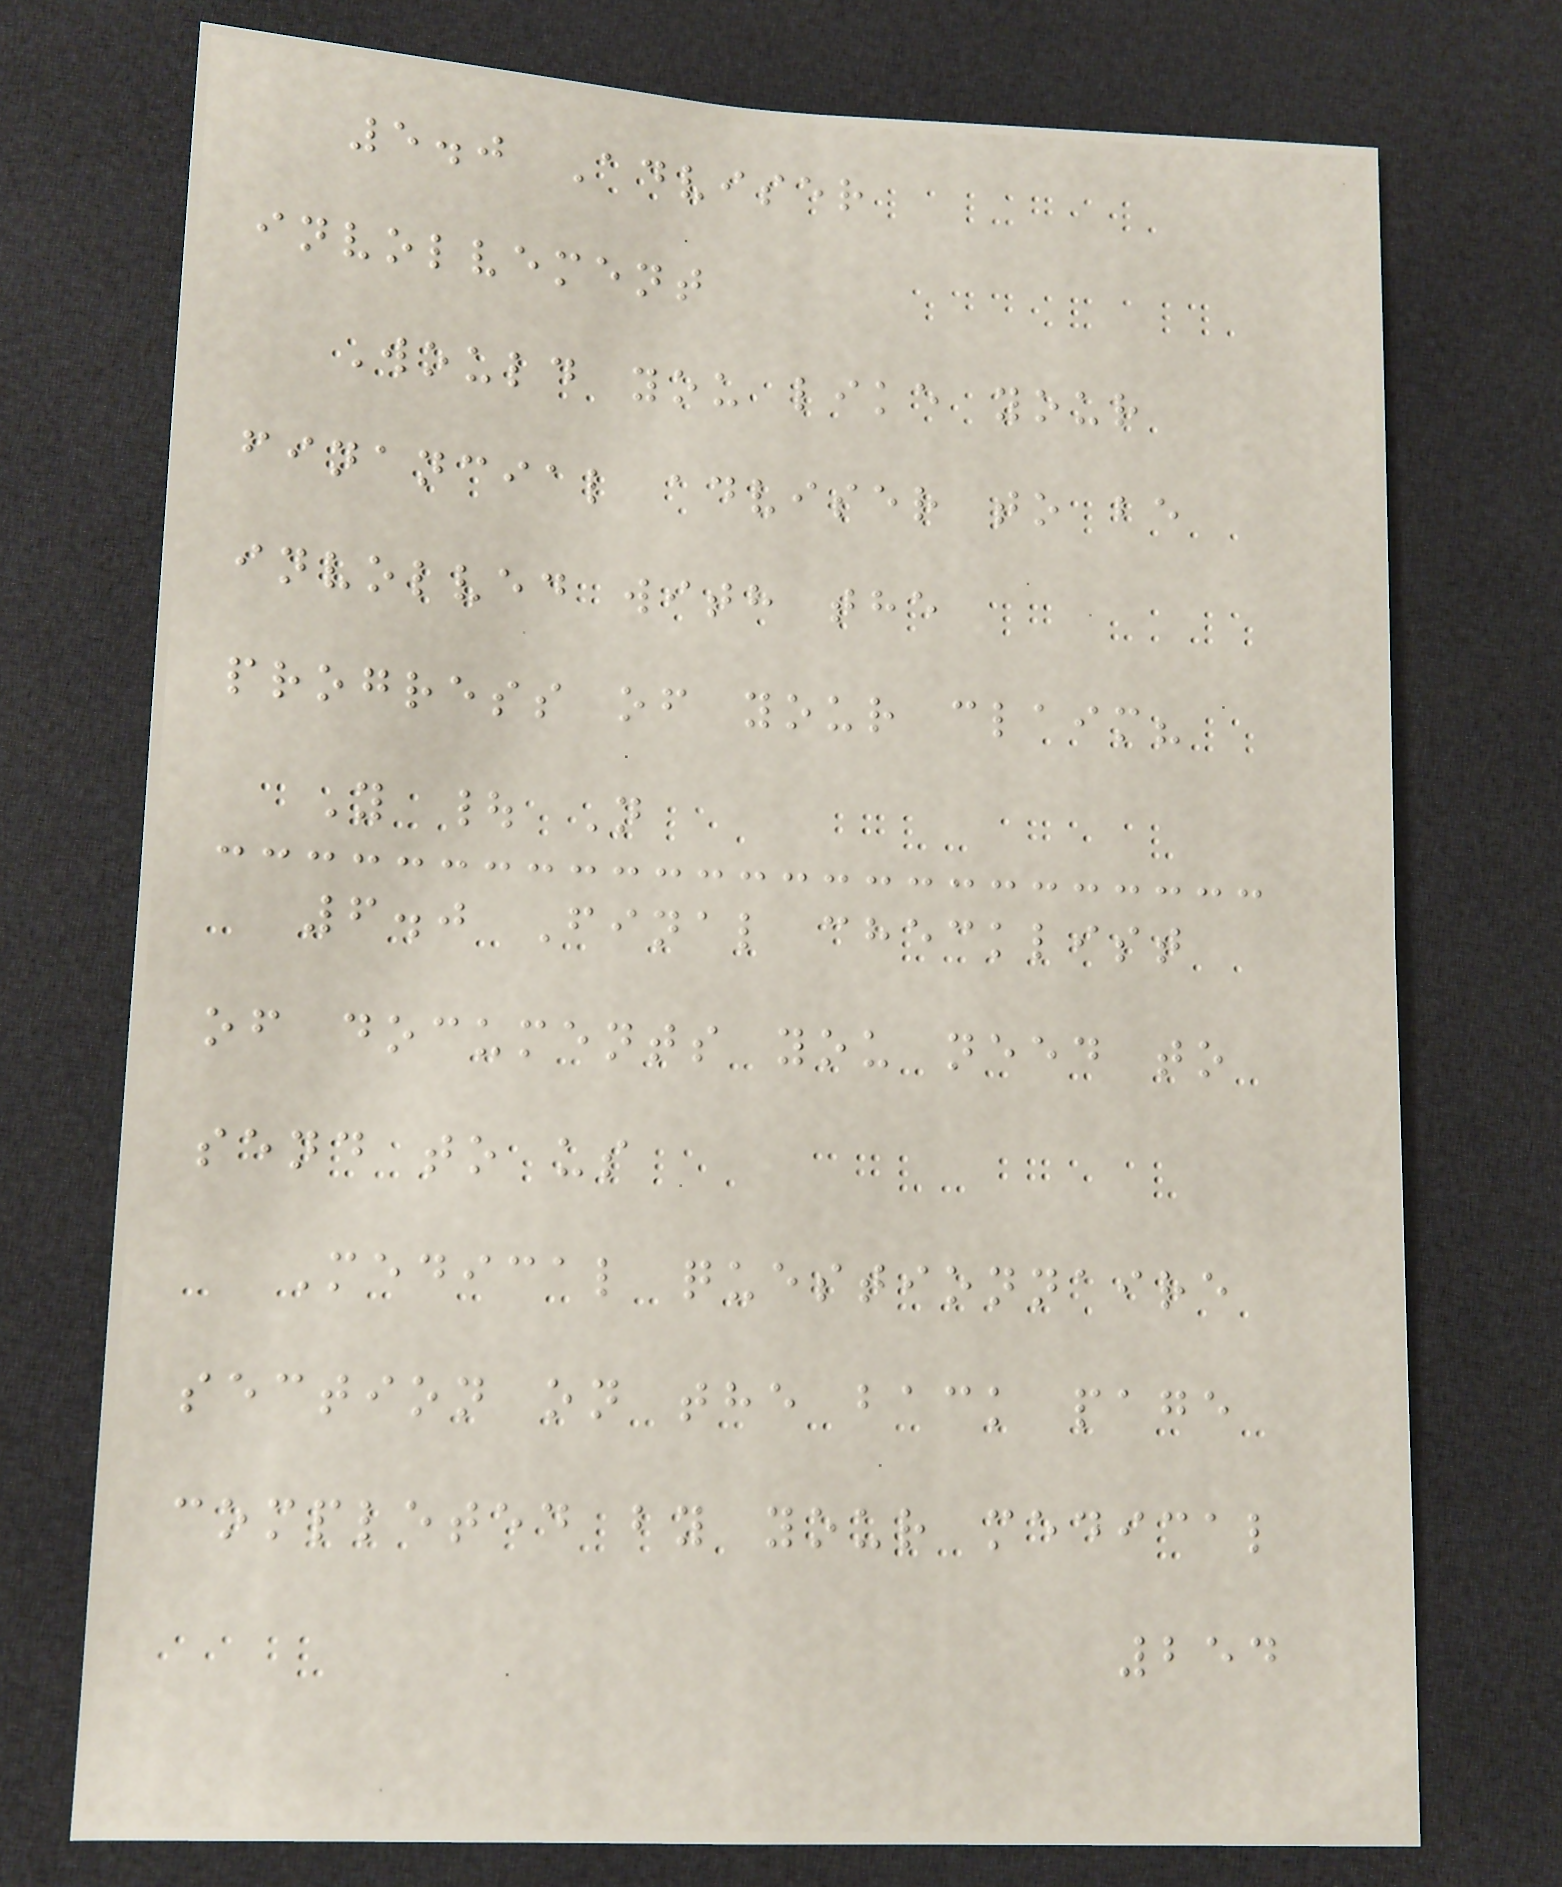5.0 Adviser
involvement
Would you like your
financial adviser to be
involved with the
progress of your claim?
Y | N
6.0 Final checklist
of documents you need to
send to us
Medical questionnaire
section on the back page
completed by your medical
254
